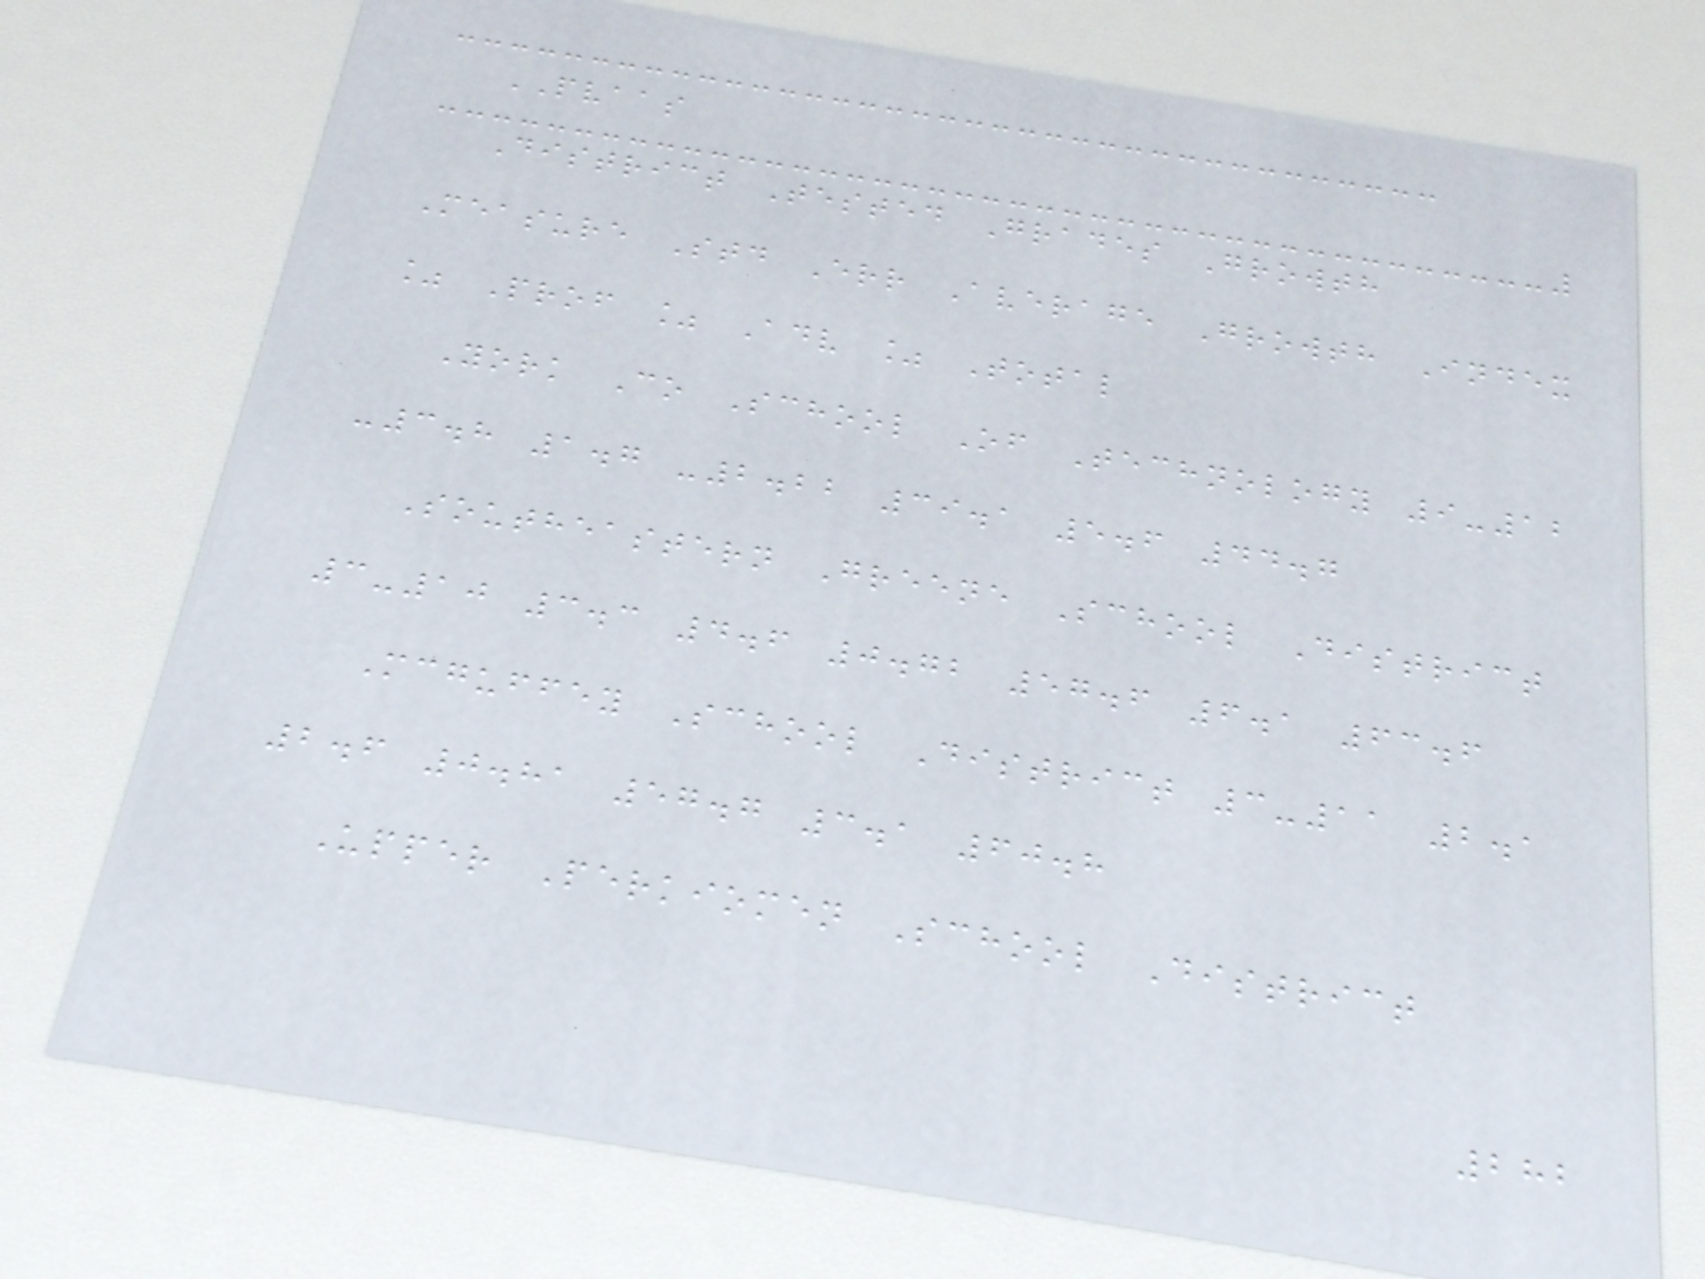PVAAS
District Tested Grades Growth
Measure Std Err Average Growth Index
% Prof % Adv % Total
York Co School Of Technology 9-12
-3.8 1.7 -2.22 39.1 5.6 44.7
Southeastern Greene School District
3-10 3.3 4.6 0.72 57.6 6.1 63.6
Mcguffey School District 3-11 2.1
2.6 0.81 57.7 3.1 60.8
Upper Perkiomen School District
282
